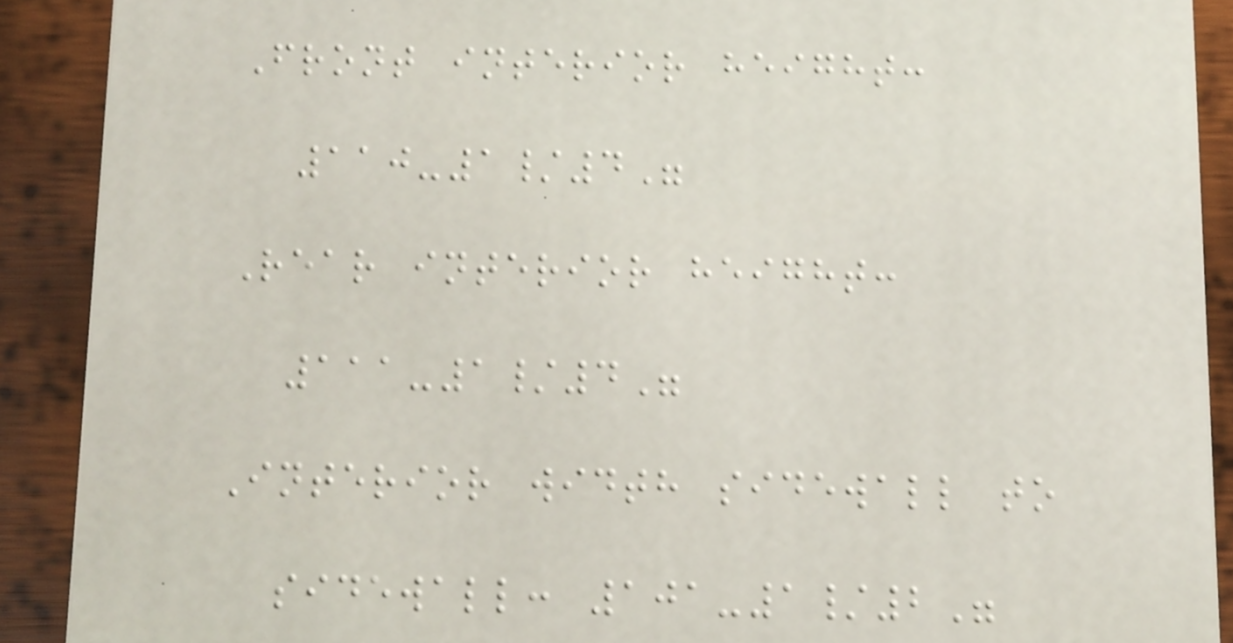Front interior height:
110-1/4"
Rear interior height:
111-1/4"
Interior width sidewall to
sidewall: 101-1/2"
